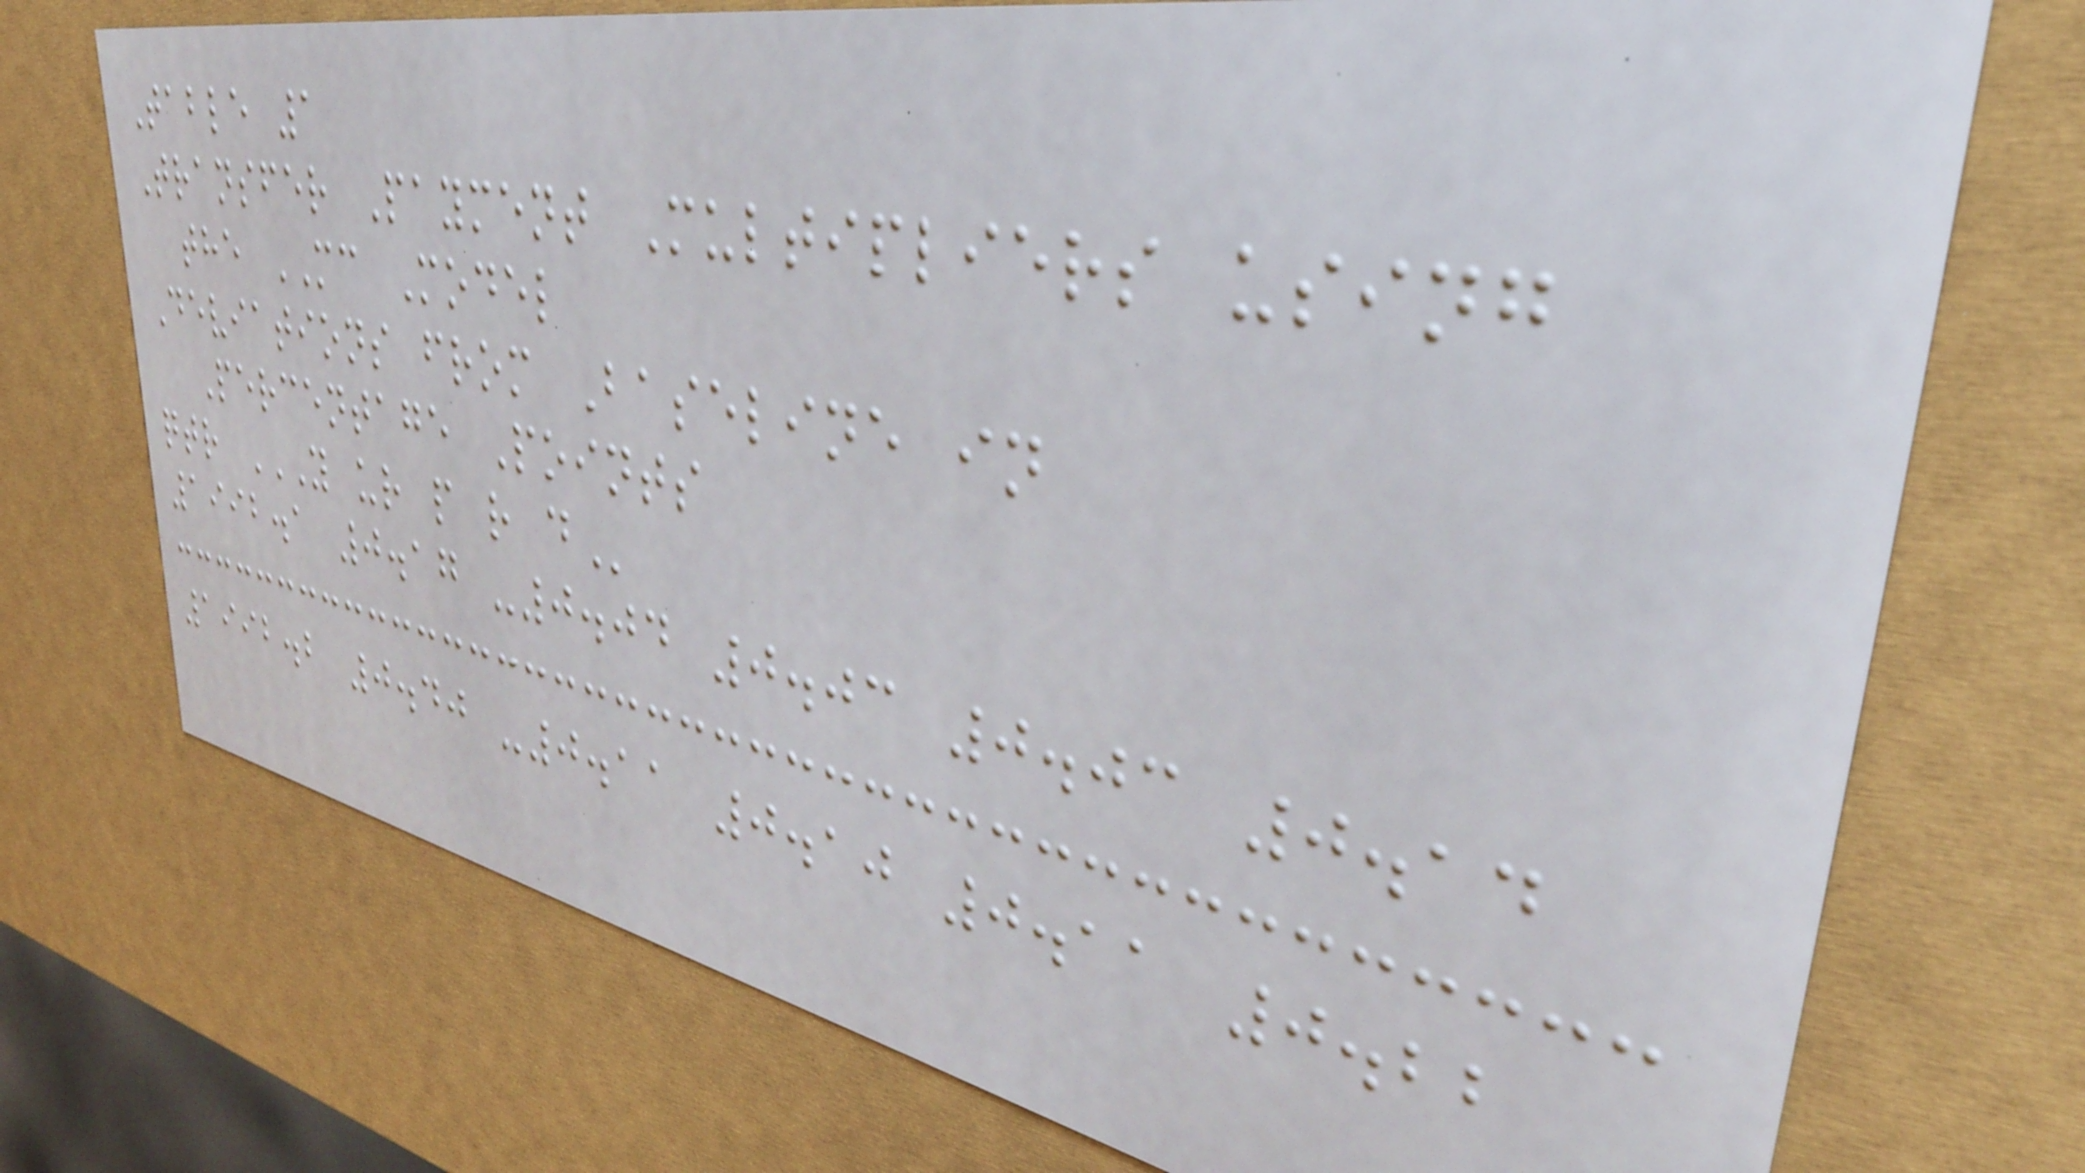Table 1
Transfer Payment Multipliers using
the MC Model
Deviations from Baseline in
Percentage Points
qtr Y UR P R D
1992.1 0.17 -0.04 0.03 0.03 0.14
1992.2 0.40 -0.11 0.10 0.11 0.22
